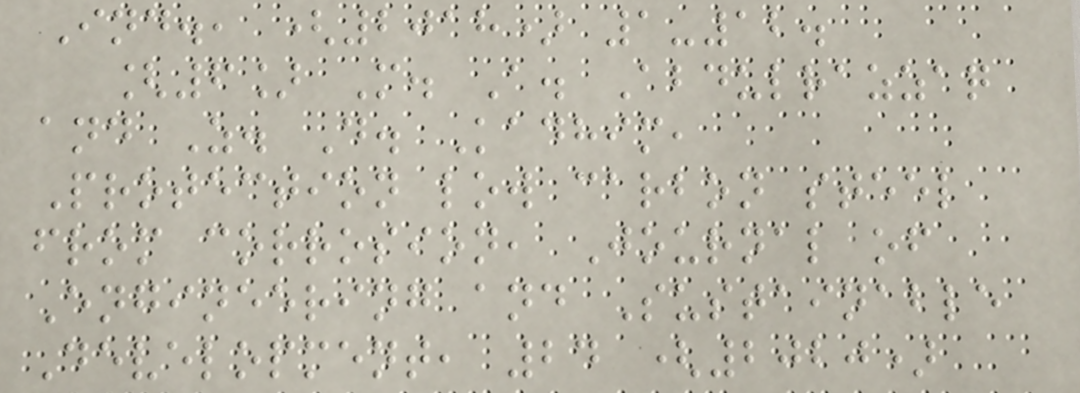Ind., (2018) 1-12.
[6] M. A. Abdulrazzaq
and Z. D. Kadhim,
Protection low carbon steel
from corrosion, Journal of
Engineering and Sustainable
Development, 24 (2020)
